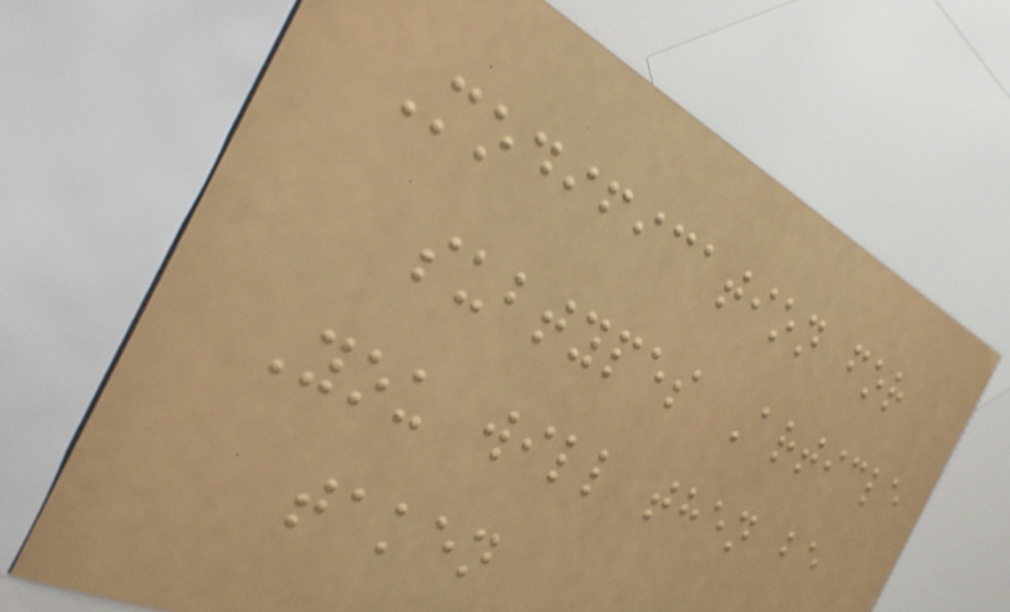Modification for
subtypes Article
You will then be
taken
